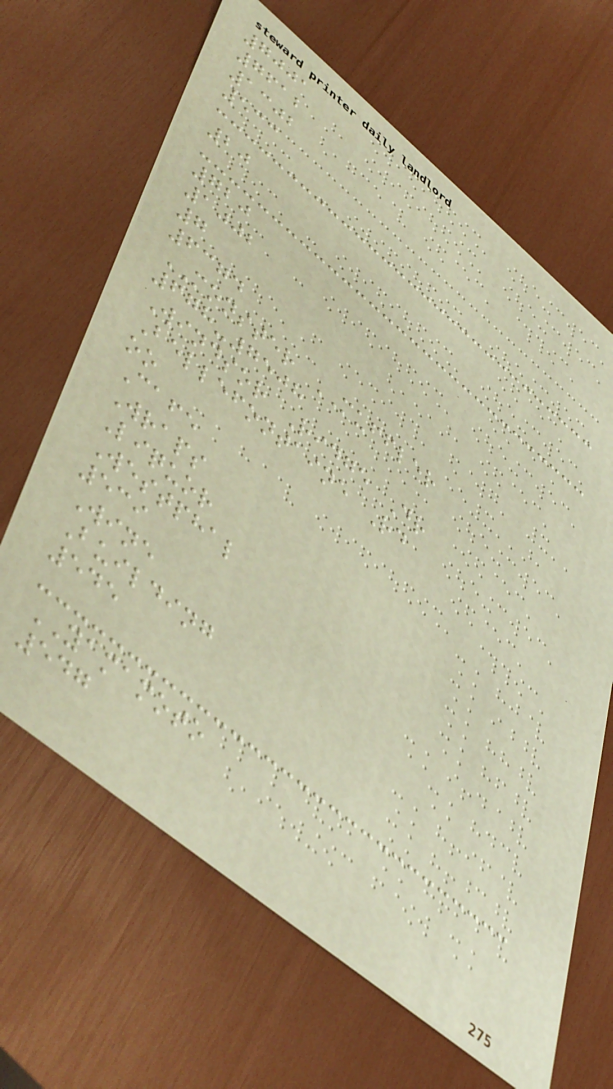7001
7612
1302
533
20
720
1002
7
6374
MONSTER MUFFLER
678-7508
Windsor Ridge Dr
Bellefontaine Rd
oo
Cafe
Wraps
Liquor
Westphal
539
Wine
Building
545
YAMAMOTO
547
